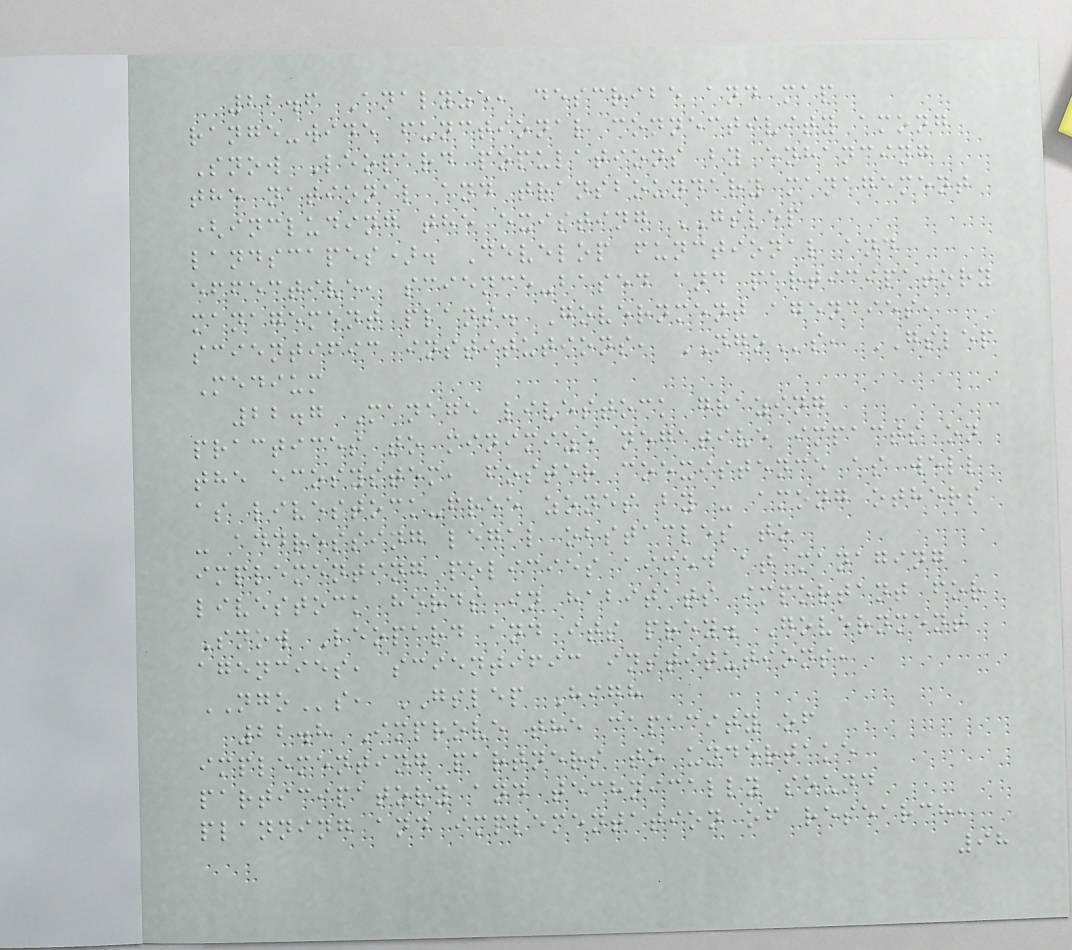22.6 Analyze, describe and map
range-wide functional connectivity among
Snow Leopard populations by enhancing
the national and transboundary management
(including the existing GSLEP
landscapes). Develop functional and
effective, science-based and participatory
management plans. Government agencies,
scientific institutions, NGOs, GSLEP
Medium
22.7 Manage livestock grazing
practices to minimize negative impacts on
the ecosystem, foster coexistence as well
as livestock-free zones by - among others
- addressing legal obstacles to
implementing policies aimed at managing
livestock herds in habitats important for
Snow Leopard and its prey. Government
agencies, scientific institutions,
NGOs, GSLEP High
22.8 Improve the capacity of
implementing partners to undertake
participatory and technically sound
planning and implementation of research,
98
